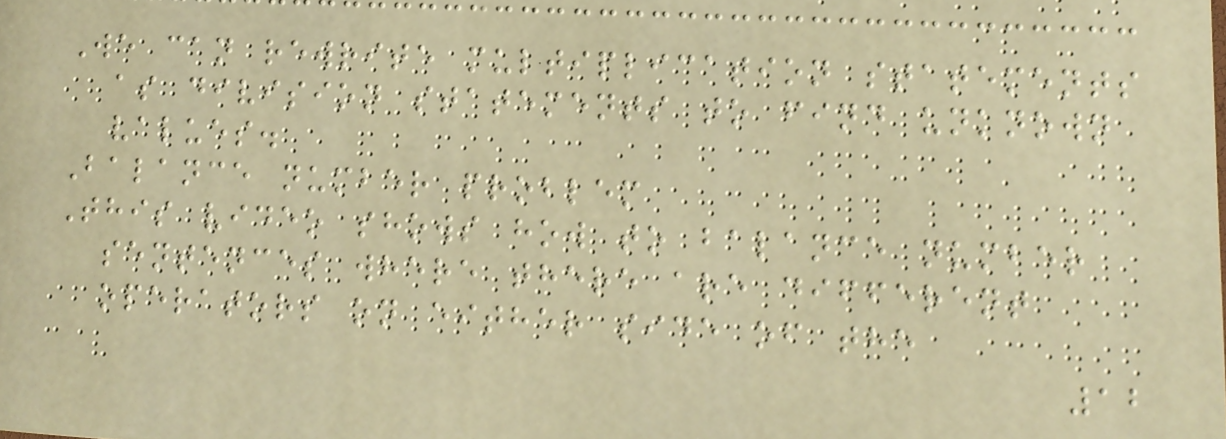We can rewrite multiplication statements
as division statements to find unknown
values.
Balance number problem
This video shows how to balance number
sentences where there are different
operators on either side of the
12
